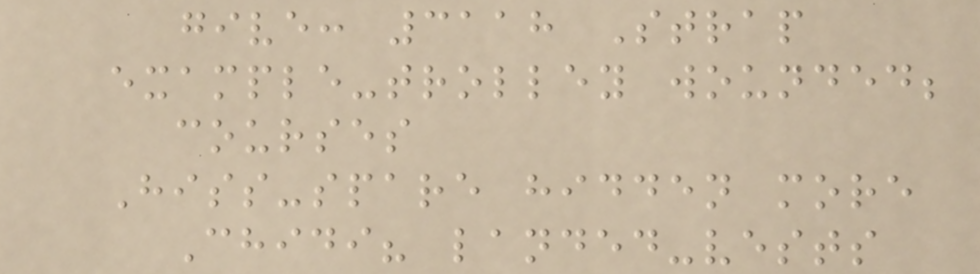give: 3118 Strap
example-trolley wounded;
courses
Hiss-spare hidden more
Chidi? landed-vests
